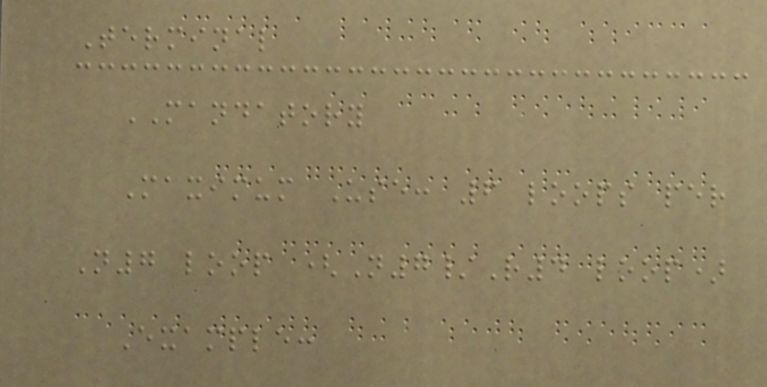Terminal
MANDATORY
Maximum Use: 6 loops per
N7 loop (N7/R4 loop)
Example:
